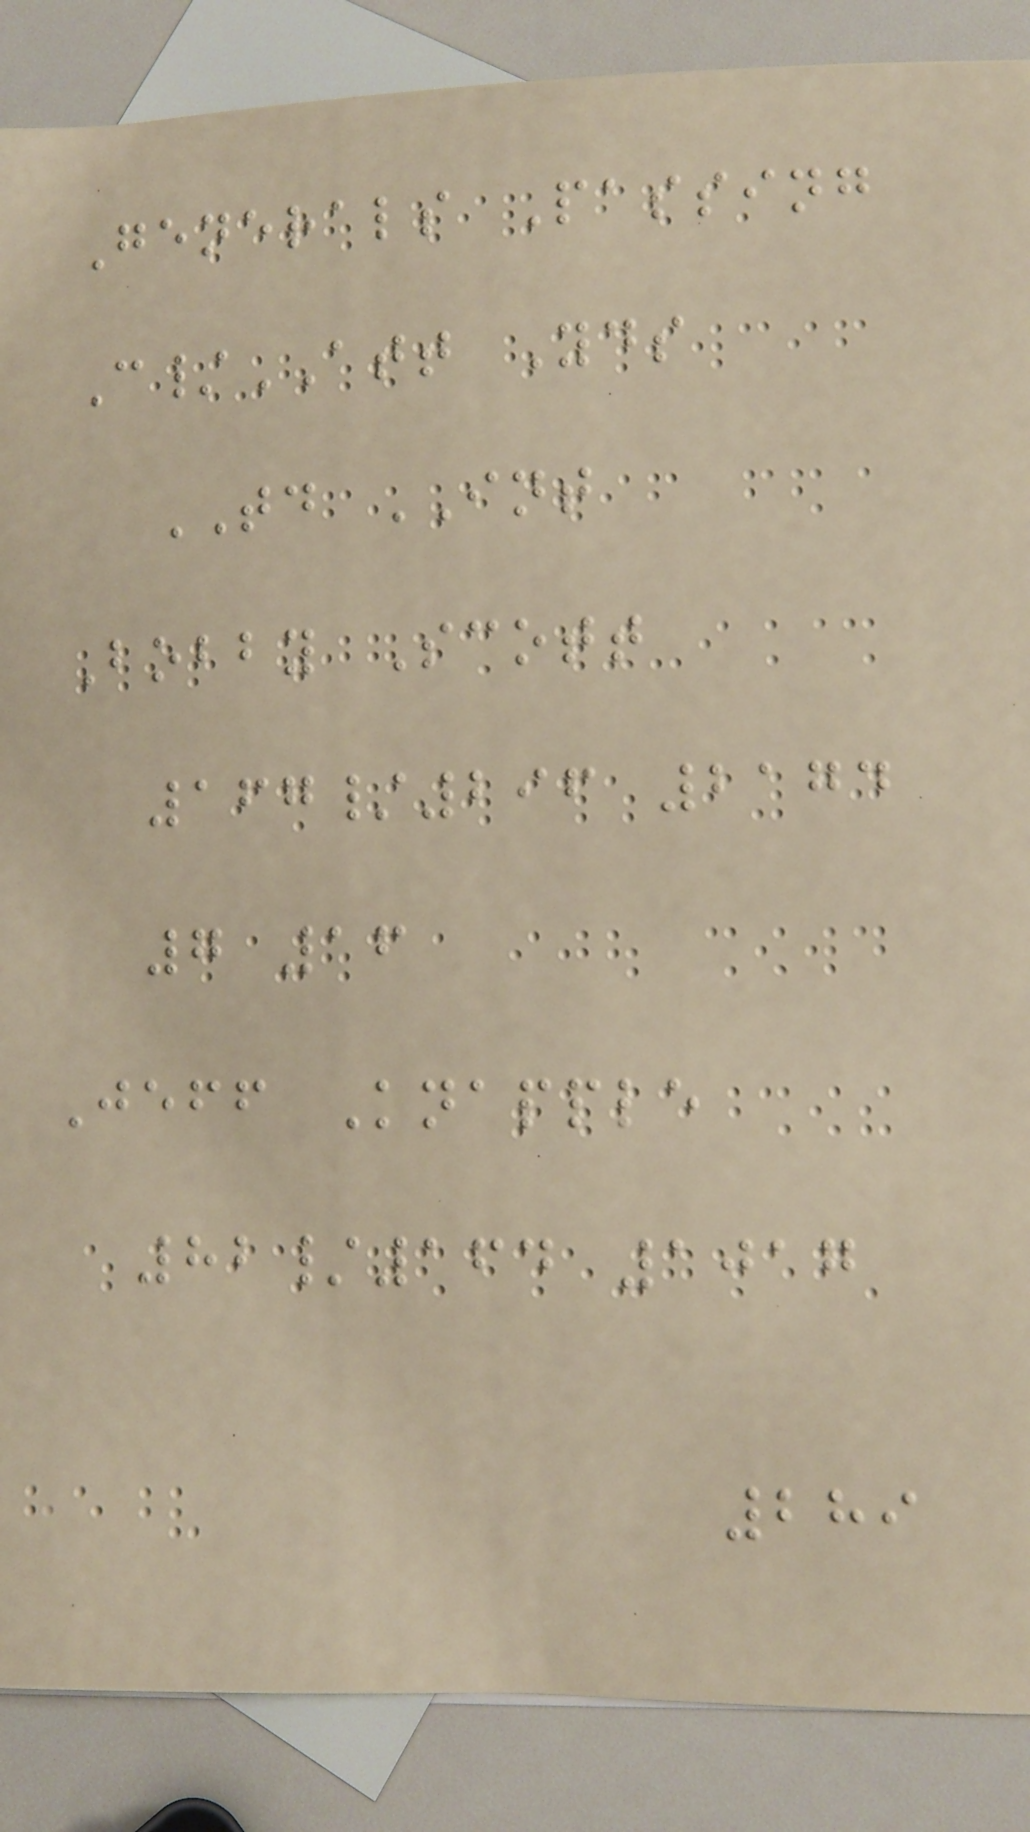Generals Passing
C/ATT Yds
TD INT
Bobby Scott
167/296 2174
7 16
Jeff Knapple
82/164 1017
289
